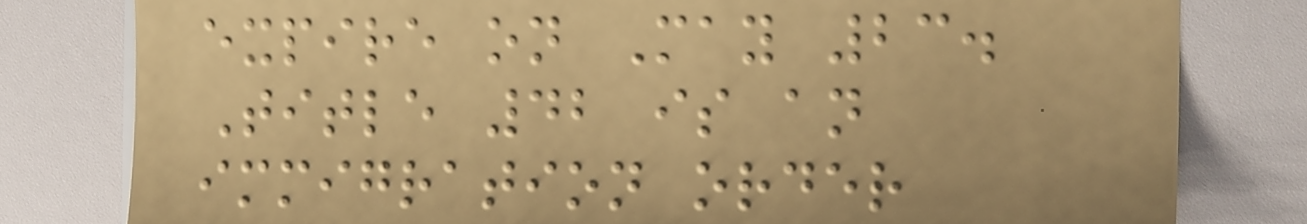expire on May 23.
Title 42 is an
immigration order
